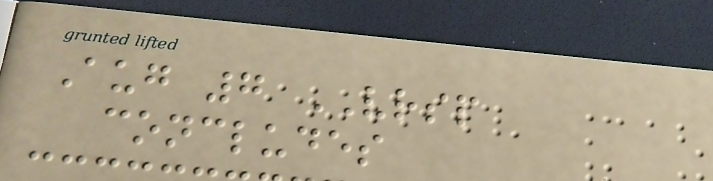Aug 7 VRSP
concludes
